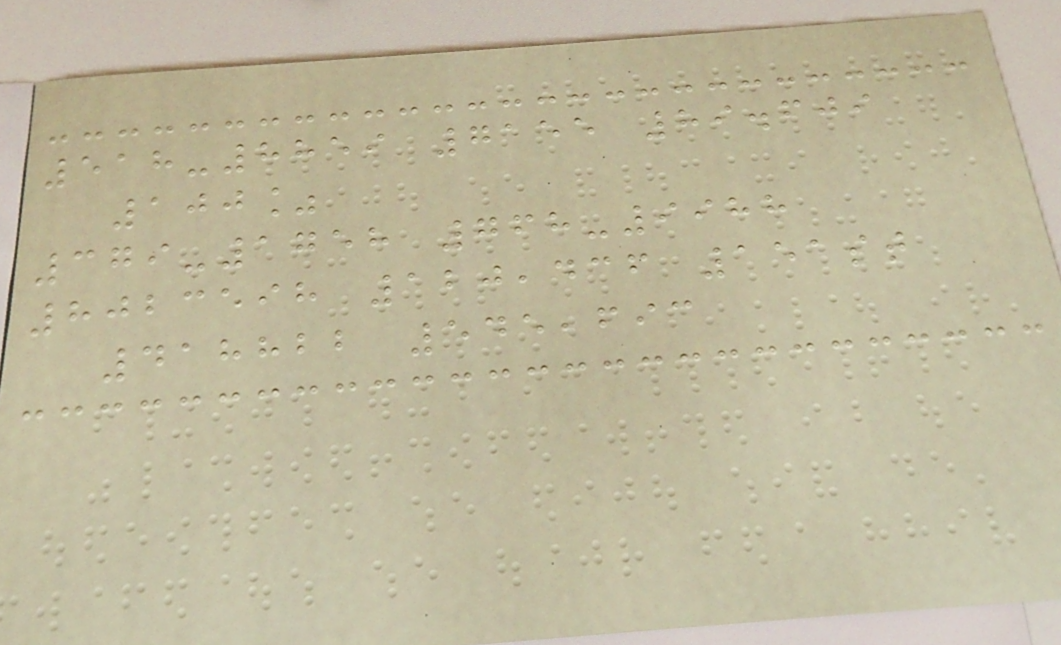518-8859 7155 89.609
100%
379-1758 768-9988
8023598 120,436 151st
418822 545,693
